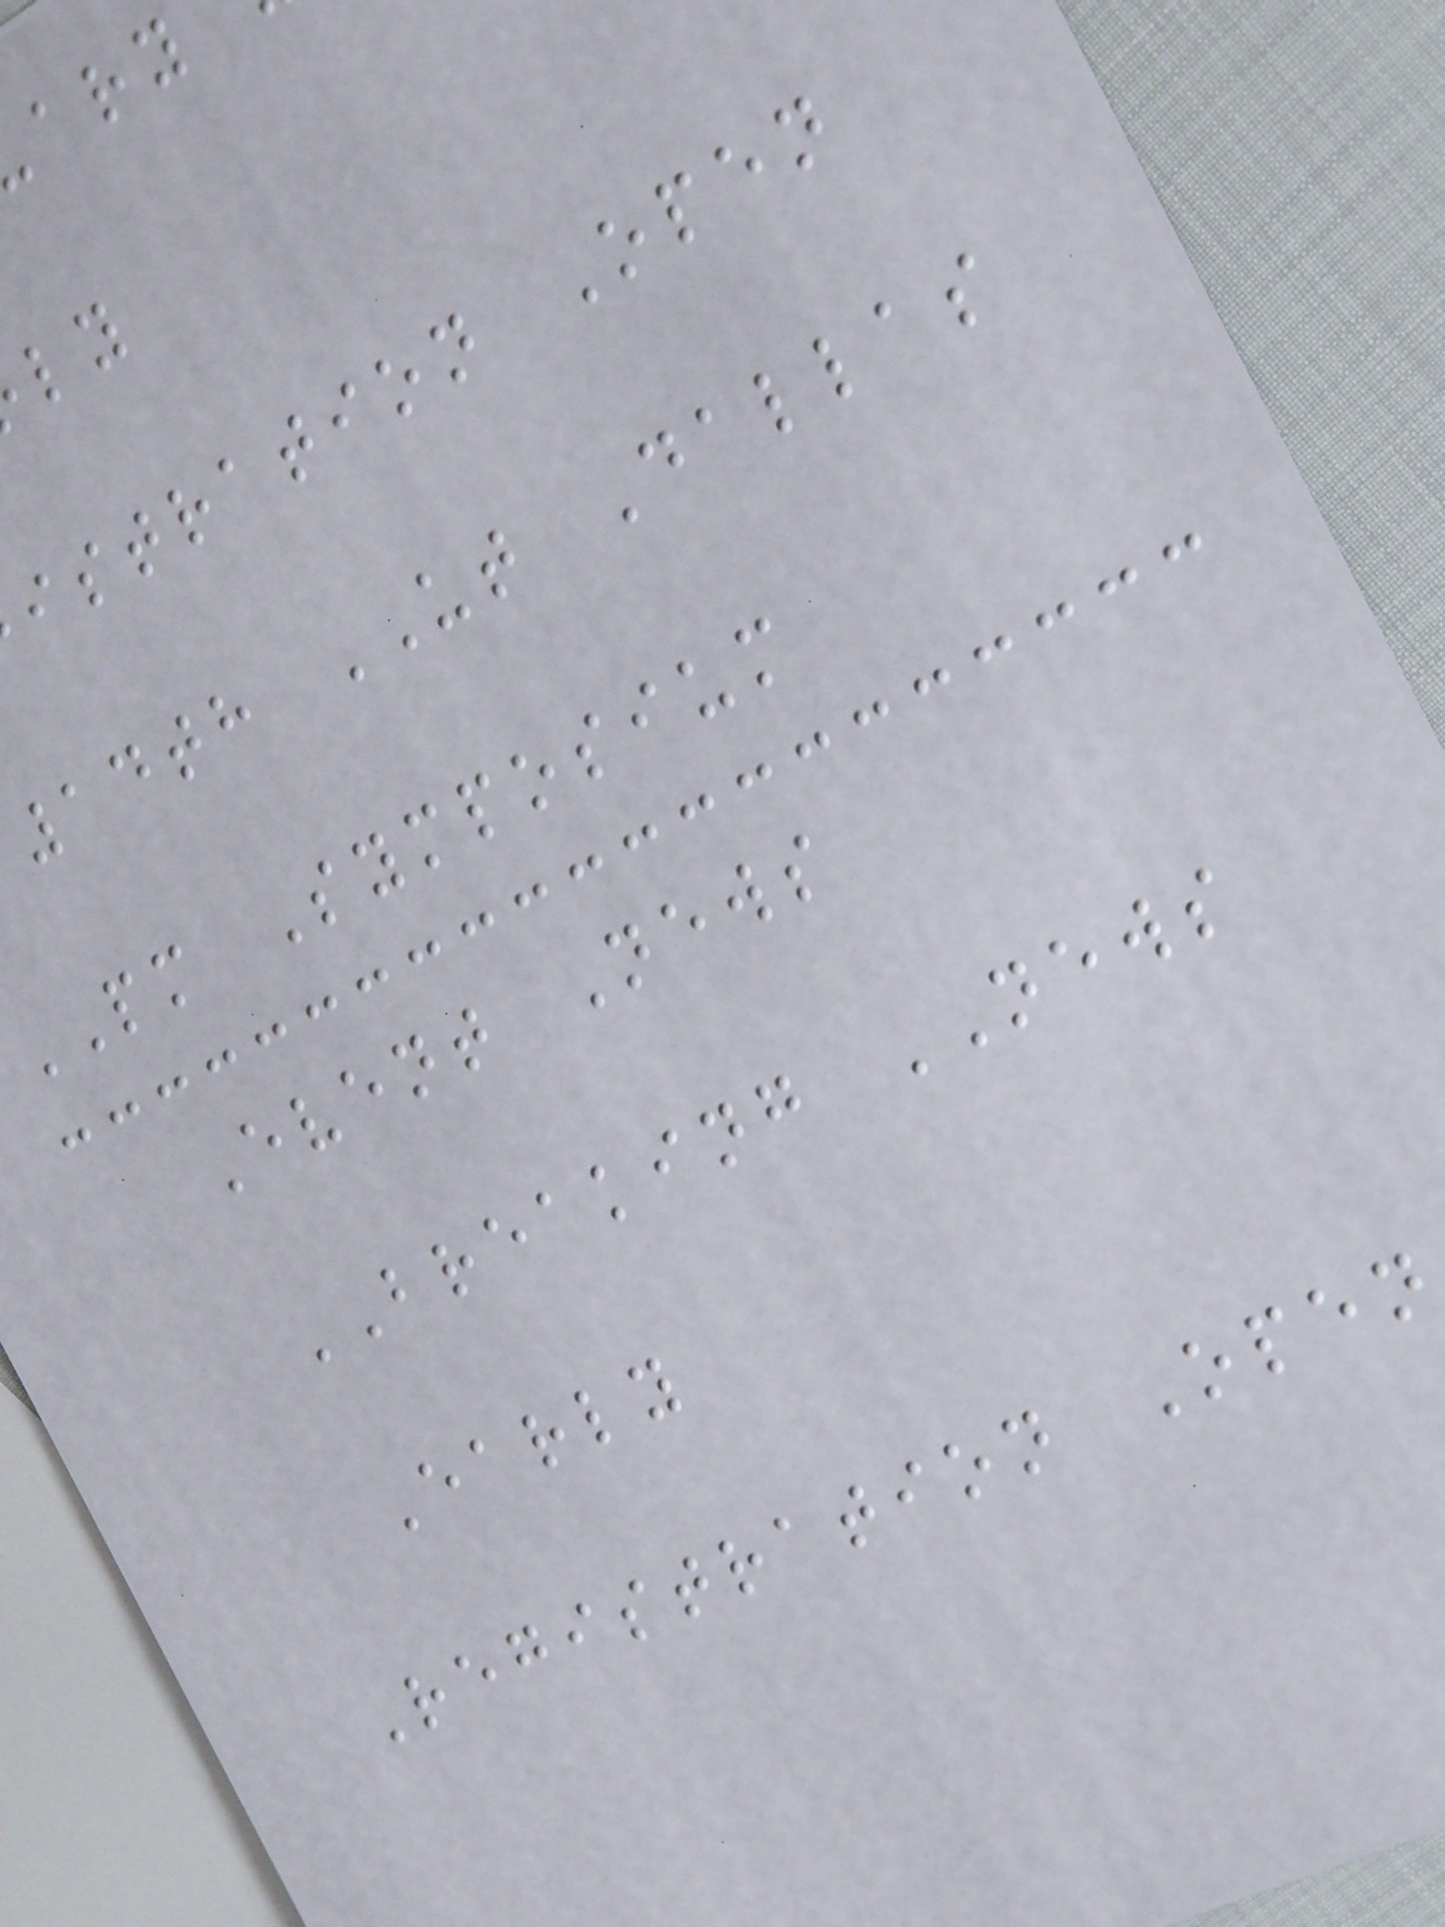istration Open
14th UT Dallas
PM Symposium
Event News
BREAKING NEWS
Early
Registration Open
